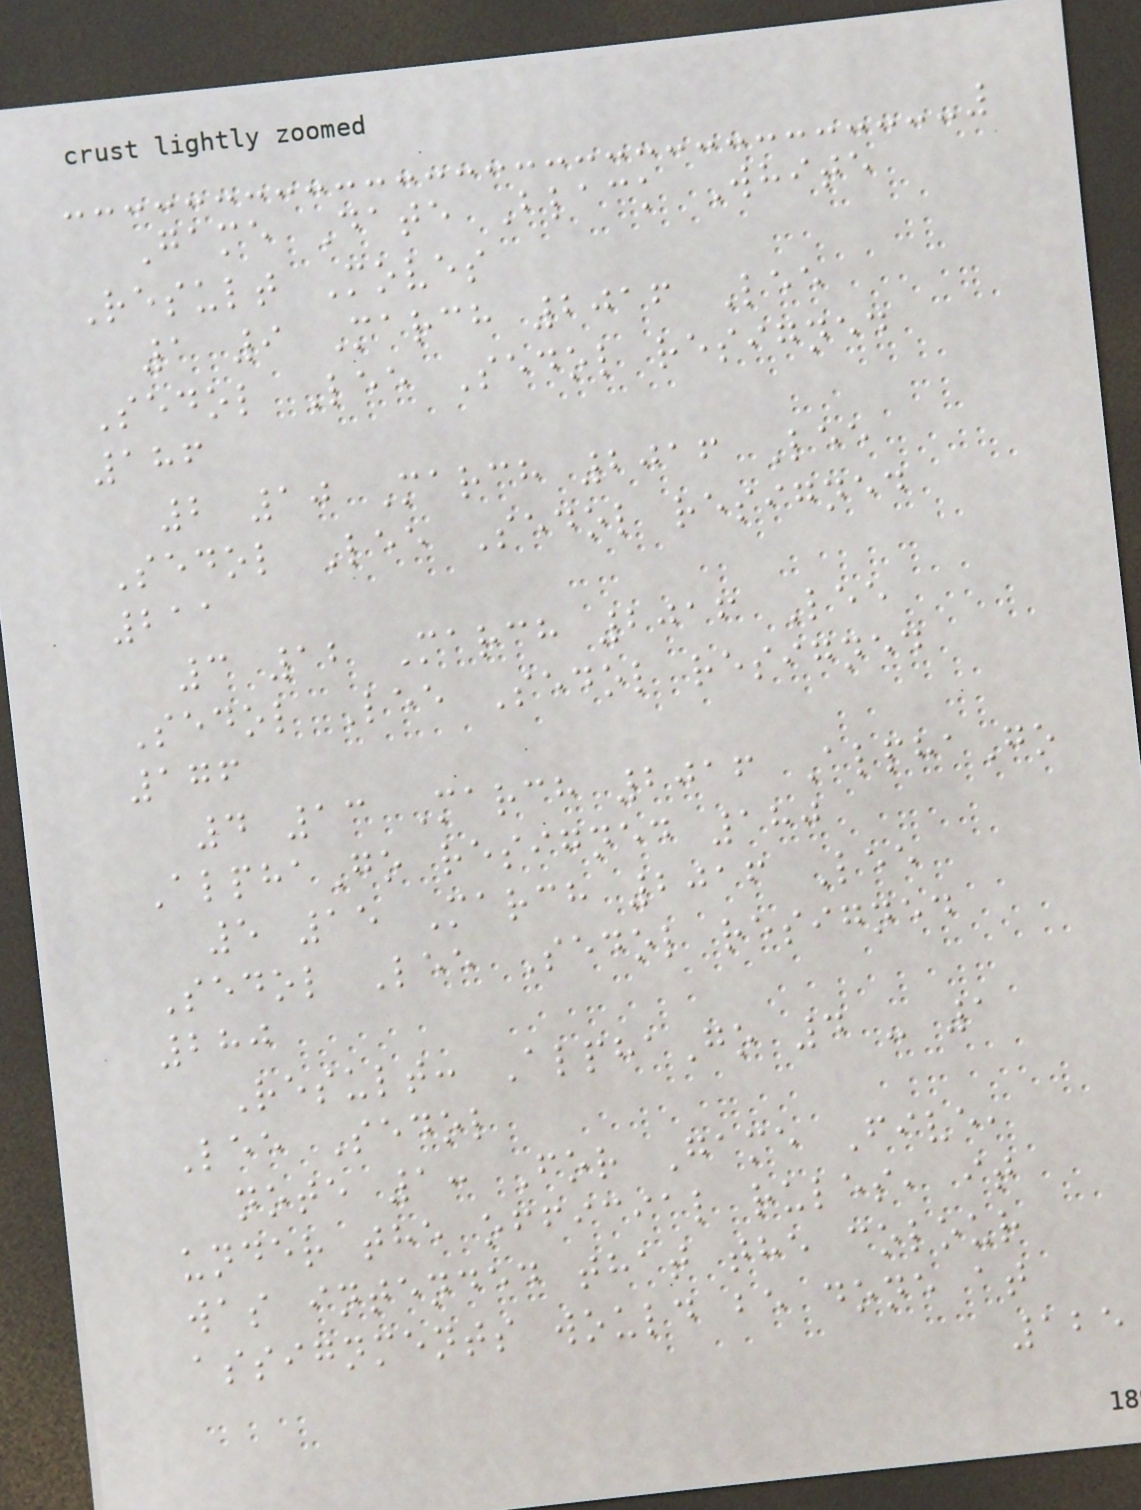Game Date Black White
Result Moves
1 9 March 2016 Lee
Sedol Lee Sedol resigned
186
2 10 March 2016 Lee
Sedol Lee Sedol resigned
211
3 12 March 2016 Lee
Sedol Lee Sedol resigned
176
4 13 March 2016 AlphaGo
AlphaGo resigned 180
5 15 March 2016 Lee
Sedol Lee Sedol resigned
280
Result: AlphaGo 4 - 1
Lee Sedol
note 1: For Game Five,
under the official rules, it
was intended that the colour
assignments would be done at
125
